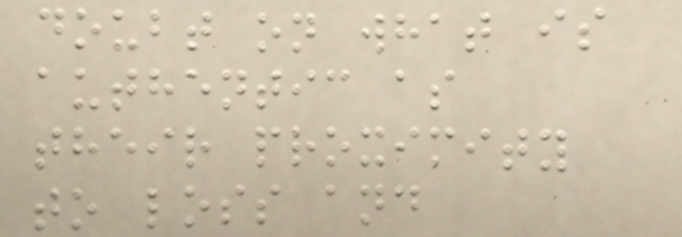doubt on what is
authentic as
their proximity
to loss and
